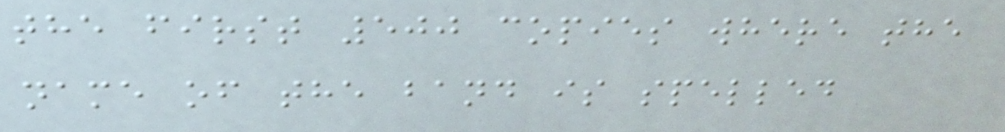the first 500 copies where the
name of the band is spelled
